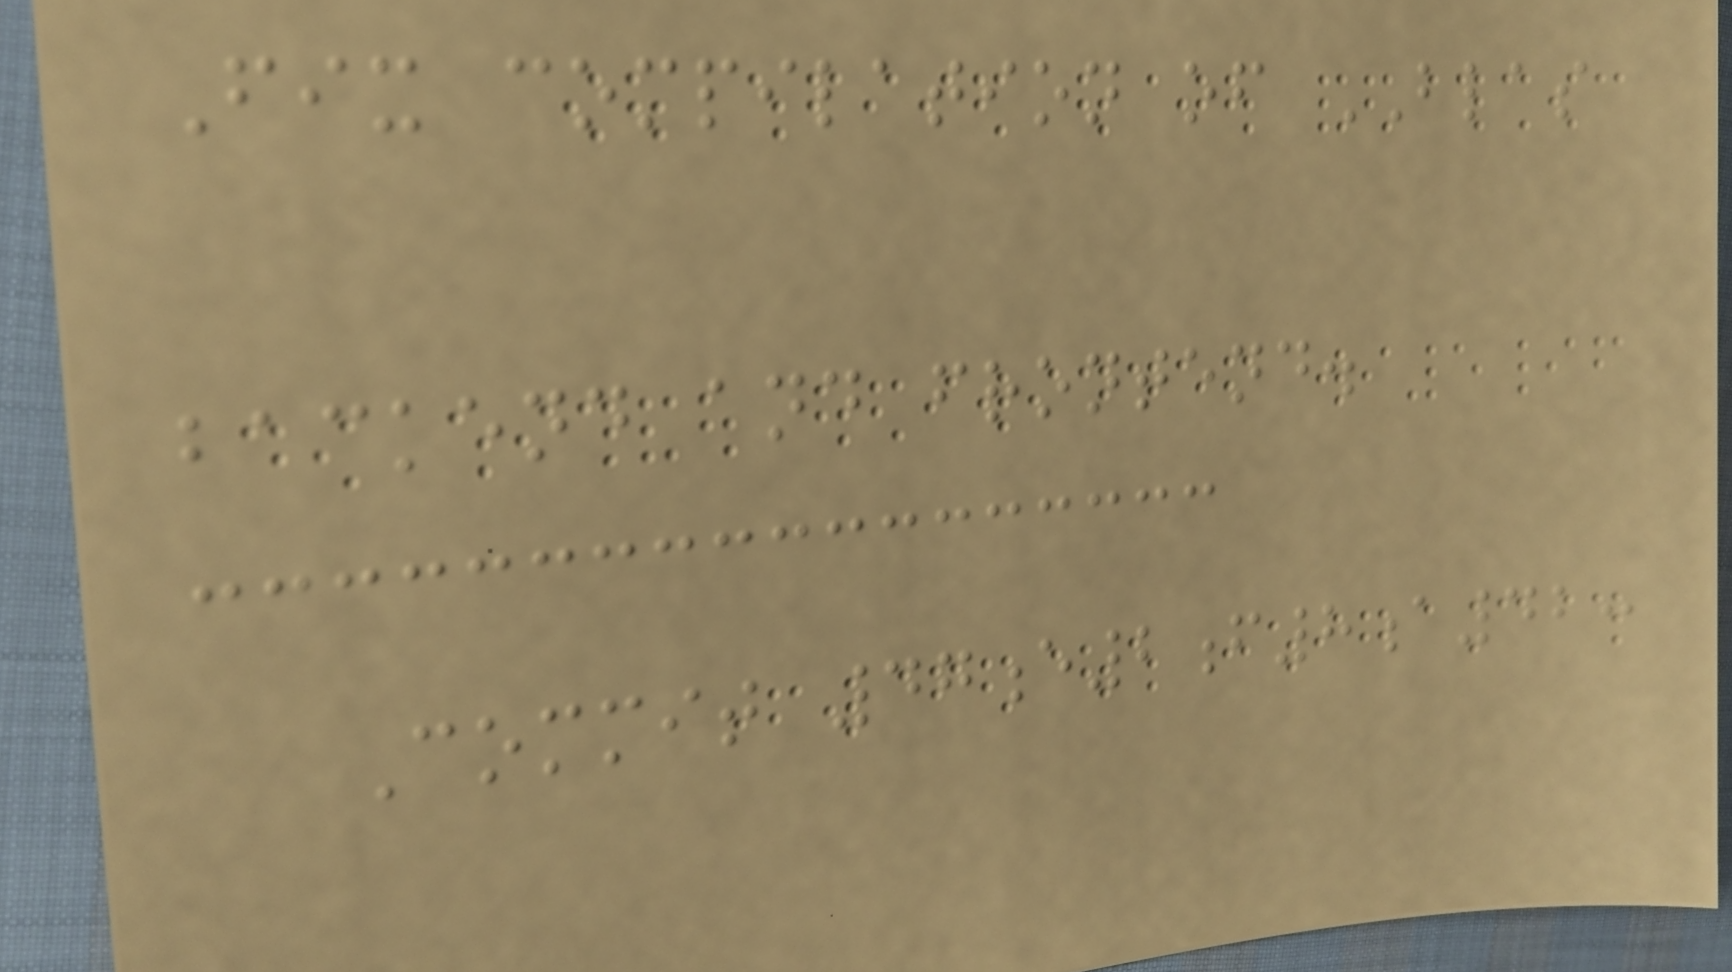Fix compilation of BLAS
backend and frontend.
Commit 47e2f8a42:
